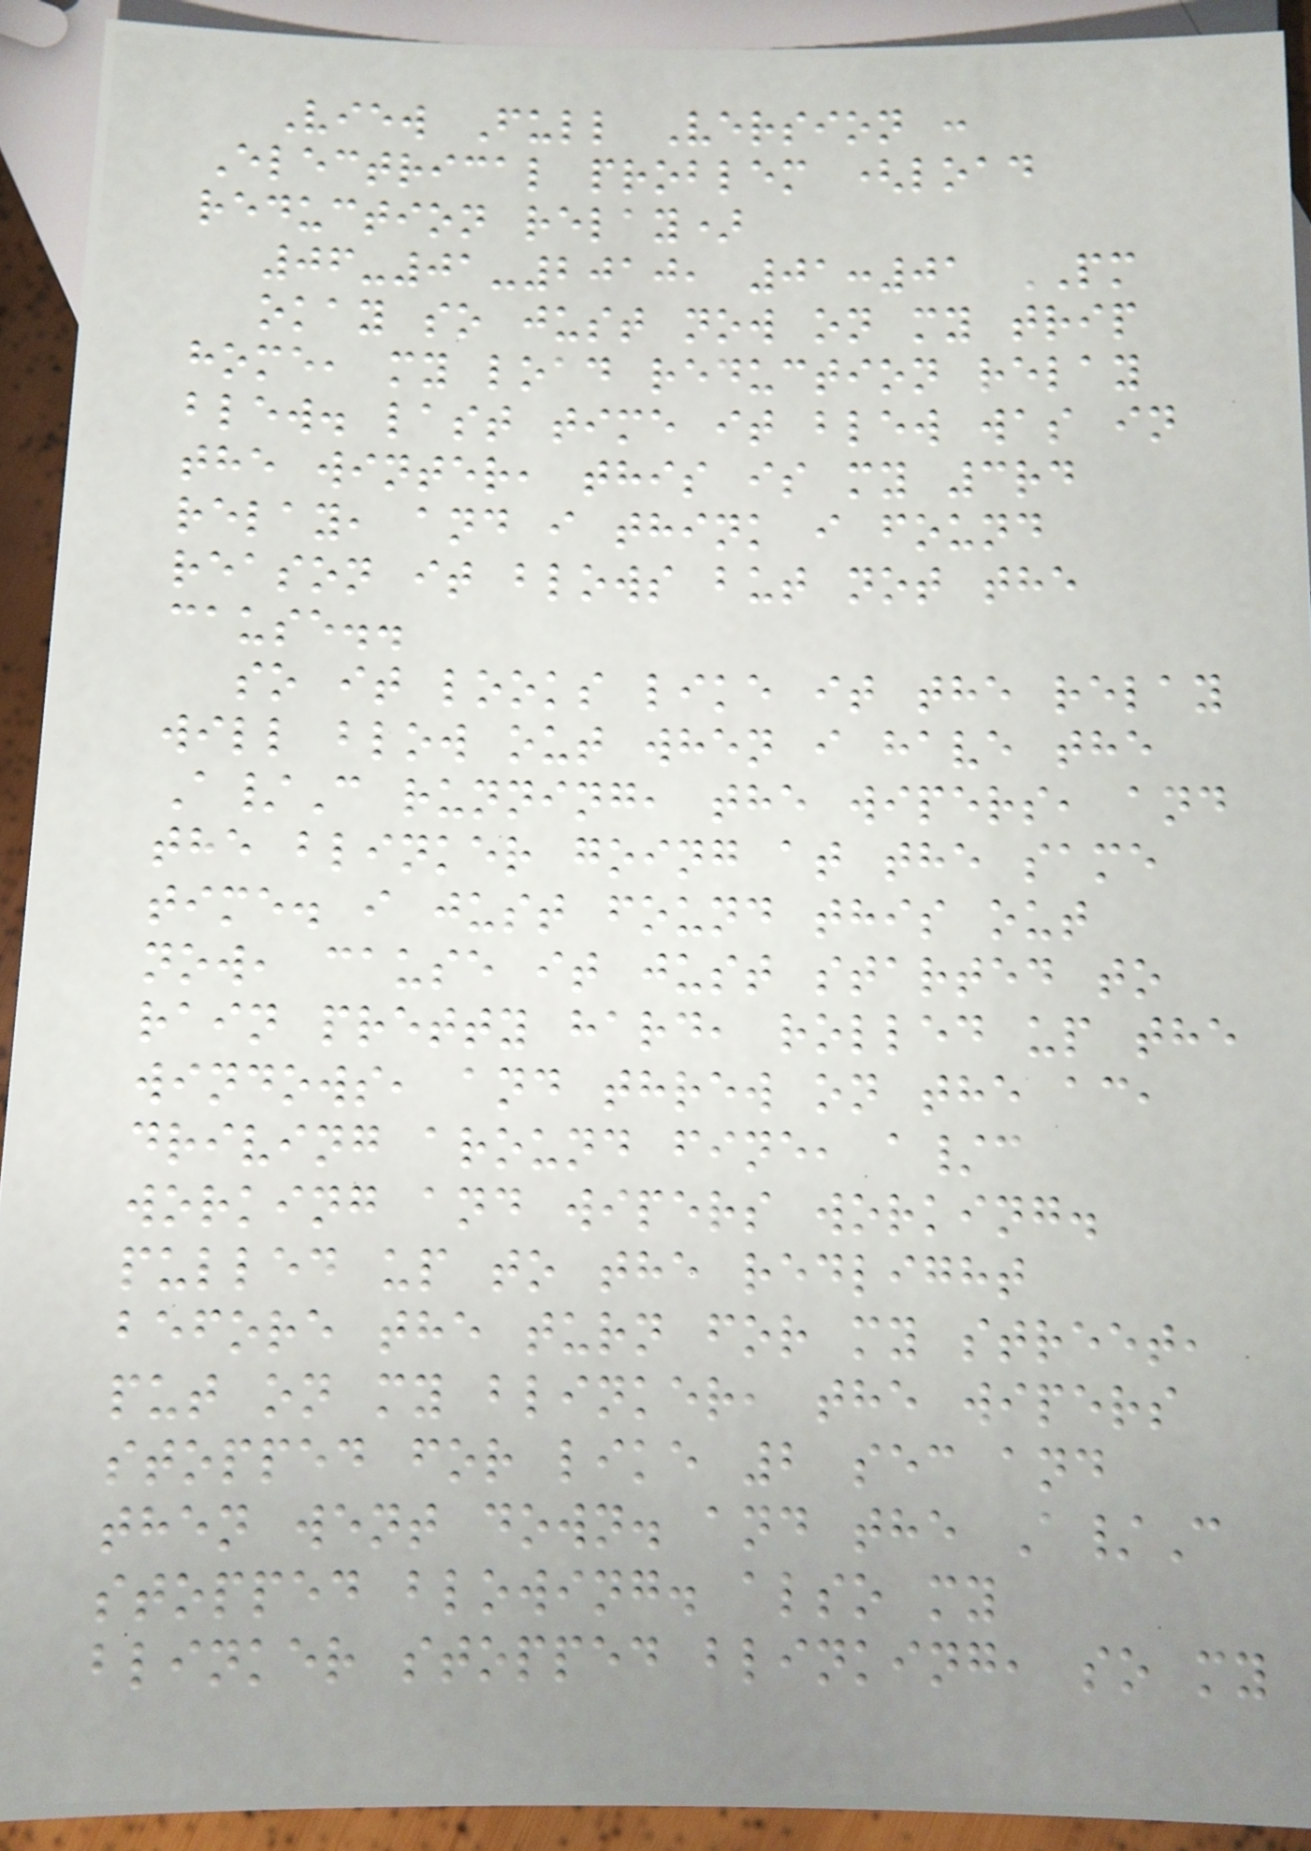View Full Version :
Electrical problem (load
reduction relay)
06-01-2010, 01:01 PM
okay so just now on my trip
home, my load reduction relay
blew. last time it blew was in
the winter, this is my 3rd
relay, and i think i found
reason it blows but not the
cause..
so it looks like it the relay
will blow out when i have the
A/C running, the wipers, and
the blinker going at the same
time. i just found this out
now, cause it just started to
rain pretty hard, rolled up the
windows, and threw on the ac,
driving around fine, a/c
working and wipers working.
pulled up to the redlight
before the turn for my street,
put on my blinker, the wipers
stopped for like 2 sec and
then went down. and the A/C
stopped blowing. also my
blinker stopped blinking, so my
